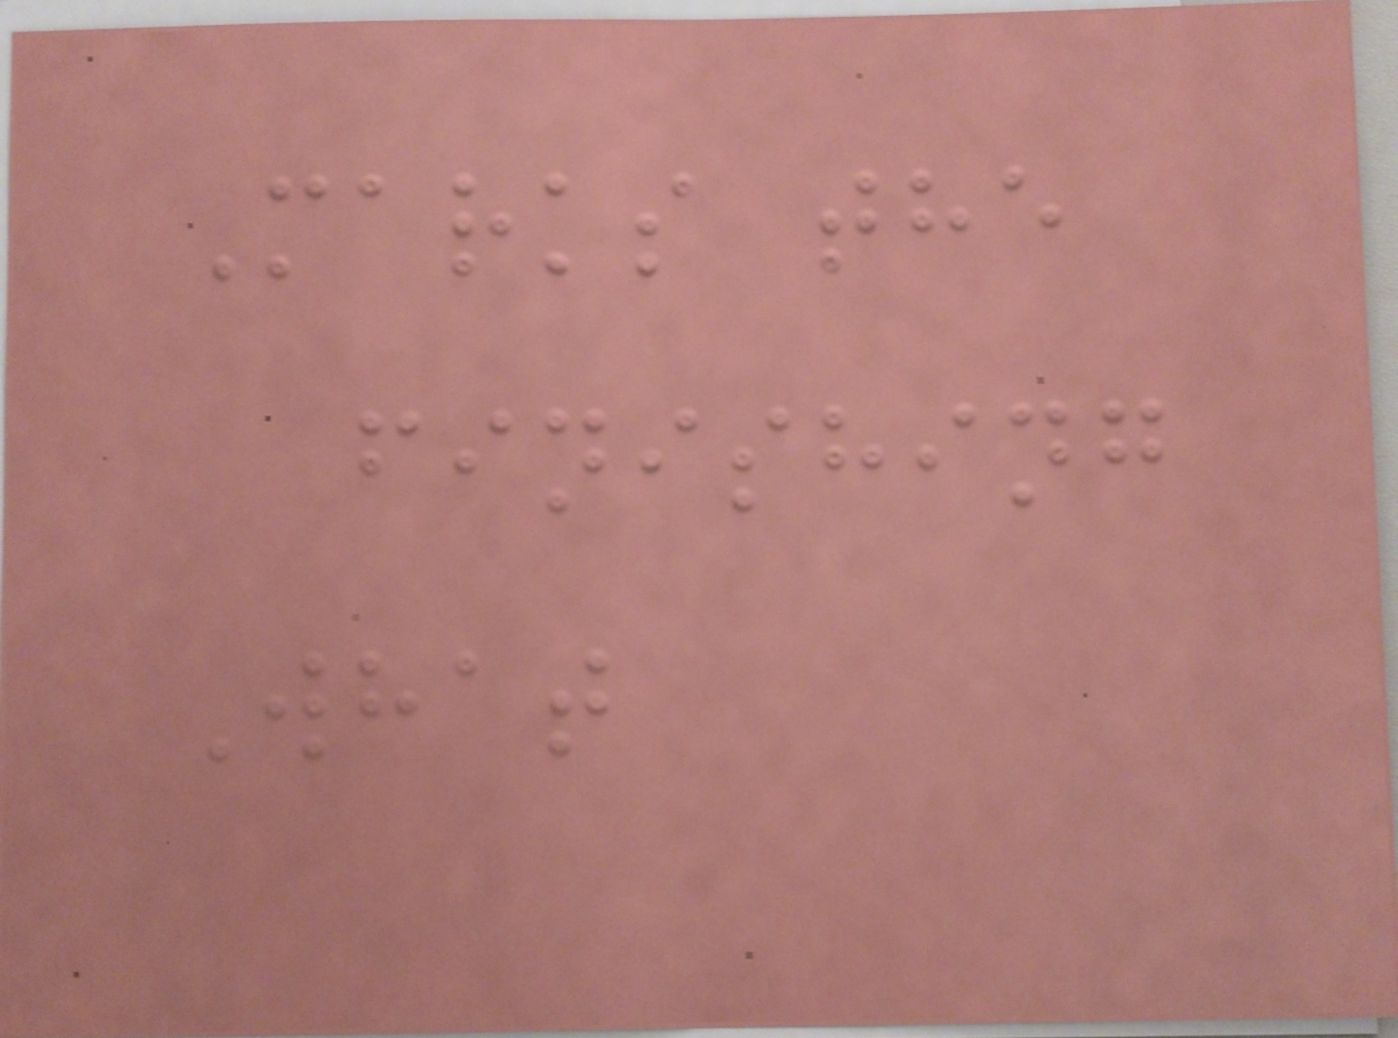Marks the
finishing
What
